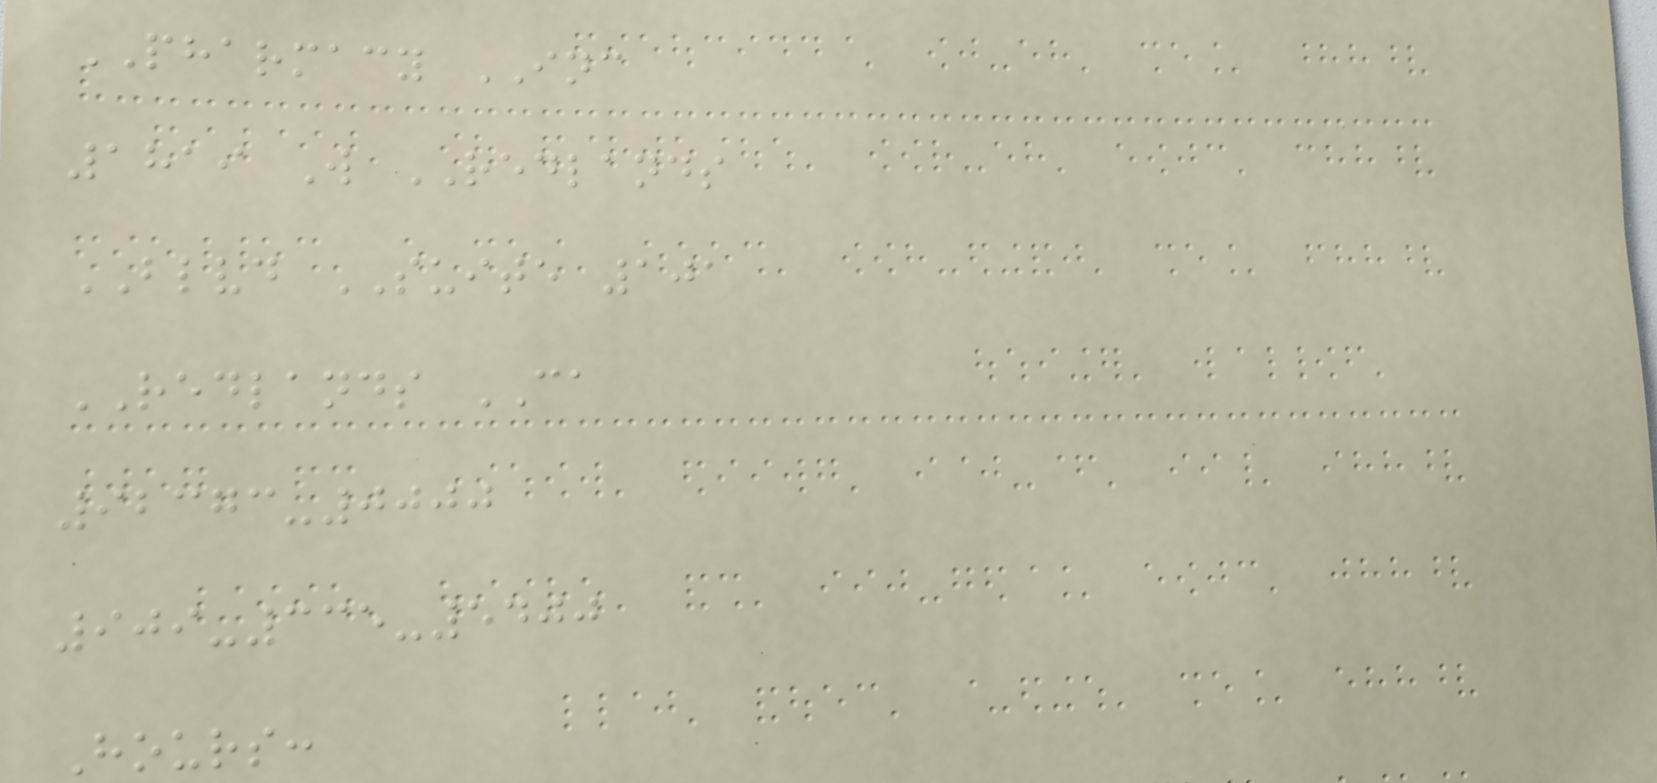PHARMACY INC
1819 W REDLANDS
BLVD SUITE 101
REDLANDS CA
92373-0000
909-335-5400
Hours:
